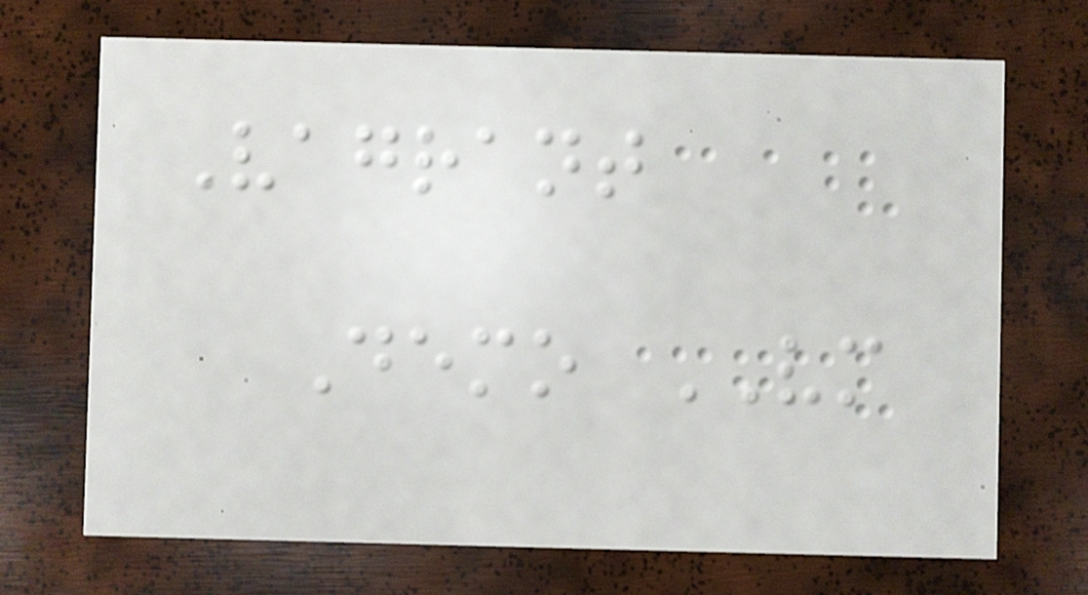Vagrant
Demo VM
